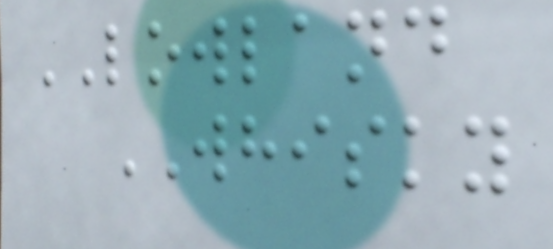LOWLAND
WHISKY
